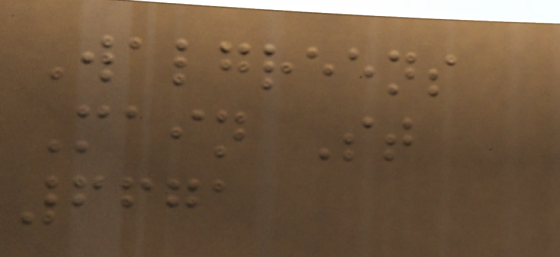Walgreens
Main St
6671
